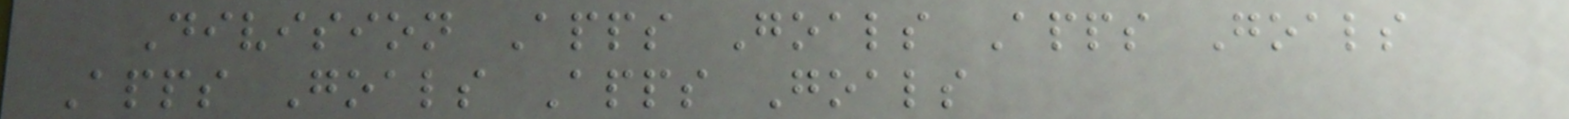Division Apps Goals Apps Goals
Apps Goals Apps Goals
